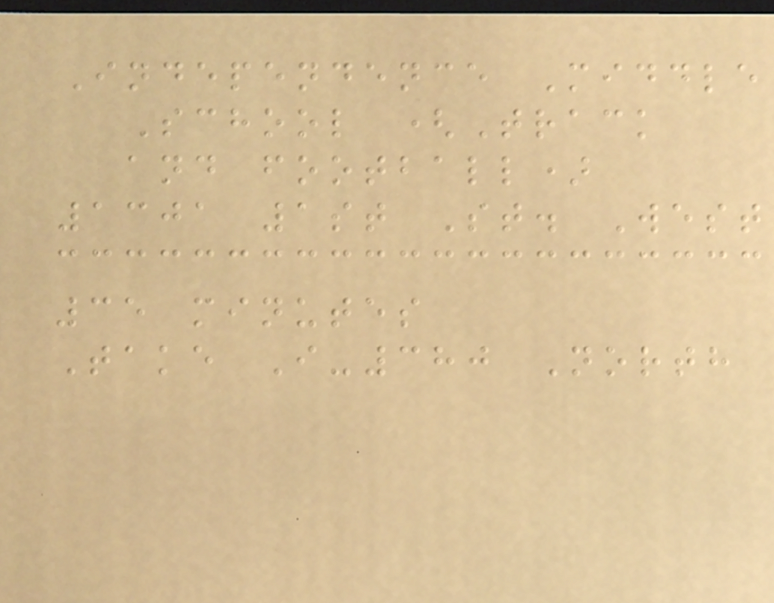Independence Middle
School (Track
and football)
1301 1st St. West
35 minutes
Take I-380 North
